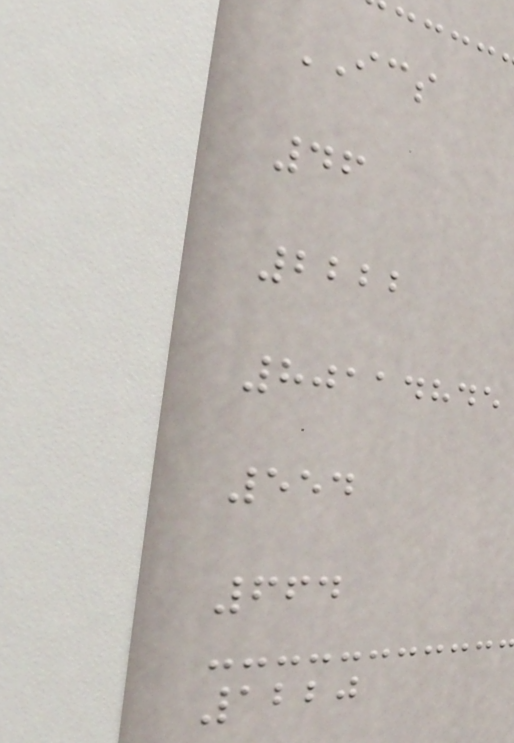ICS
46
2222
80114845
554
664
1220
